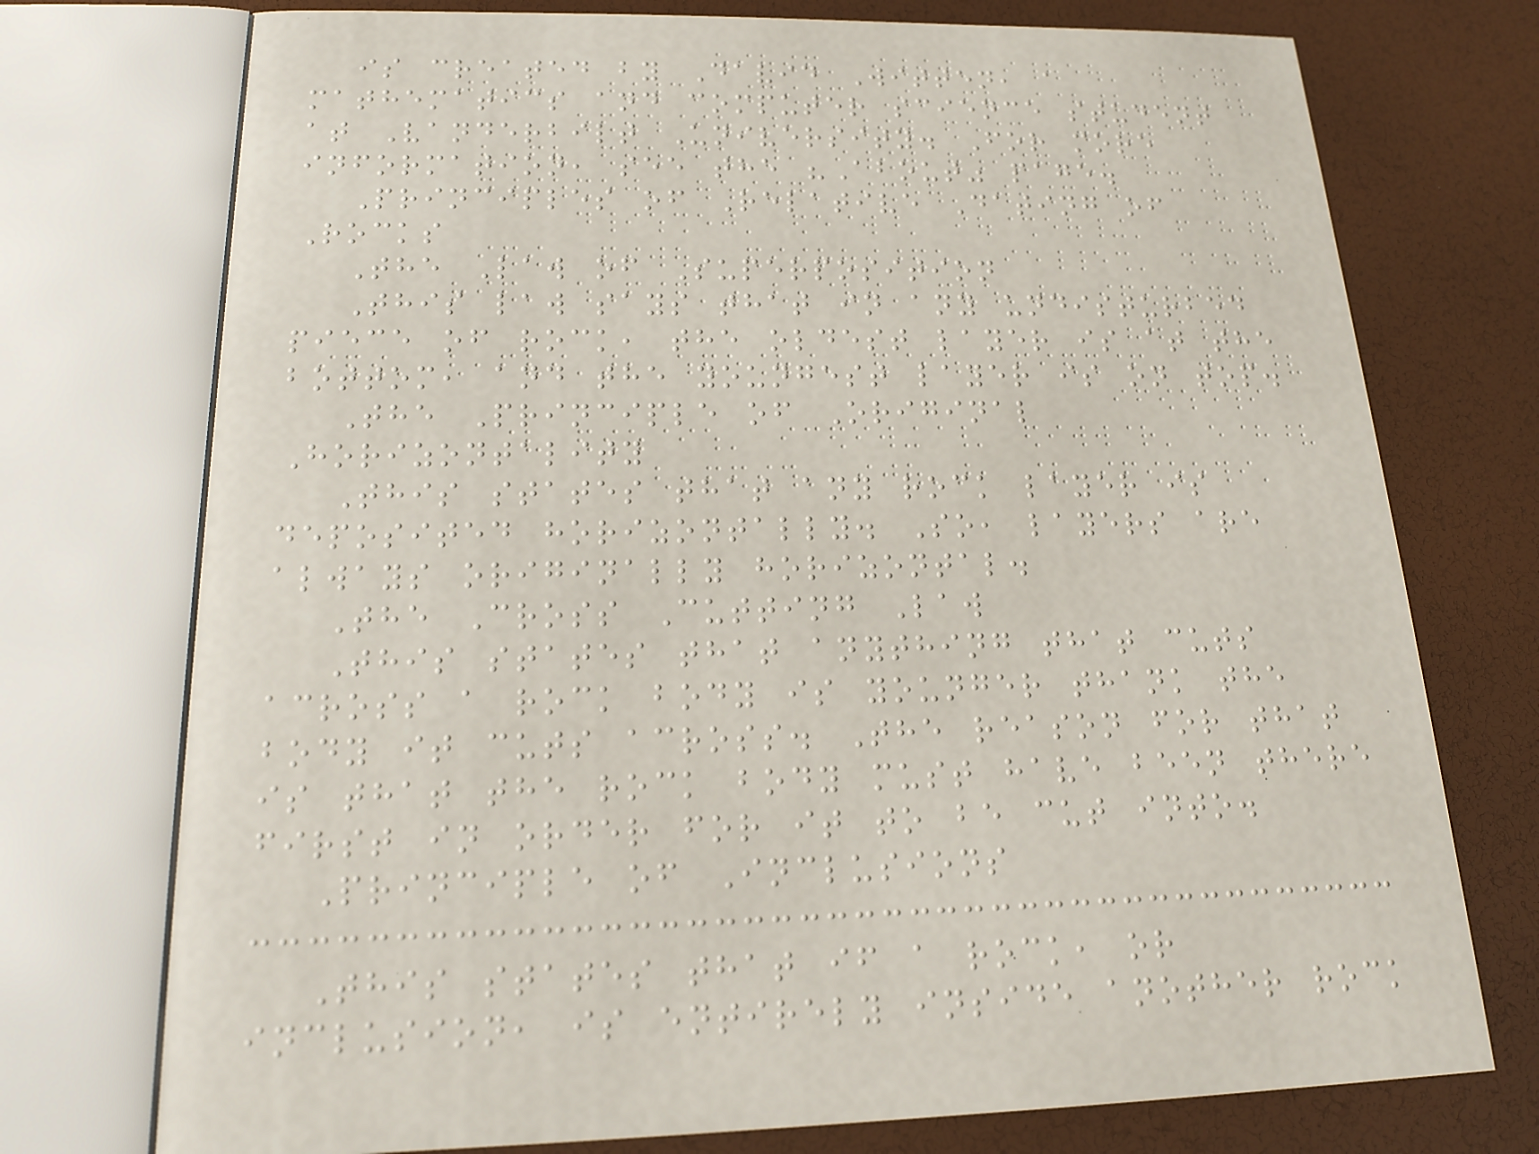is created by David Witten, a
mathematics and computer science student
at Vanderbilt University. For more
information, see the "About" page.
Principles of Relative Dating of
Rocks
The Law of Superposition
This law says that in any undisturbed
piece of rock, the oldest layer is at the
bottom, and the youngest layer is on top.
The Principle of Original
Horizontality
This states that any rock layer is
deposited horizontally. So, layers are
always originally horizontal.
The Cross Cutting Law
This states that anything that cuts
across a rock body is younger thank the
body it cuts across. The reason for that
is that the rock body must have been there
first in order for it to be cut into.
Principle of Inclusions
This states that if a rock, or
inclusion, is entirely inside another rock
